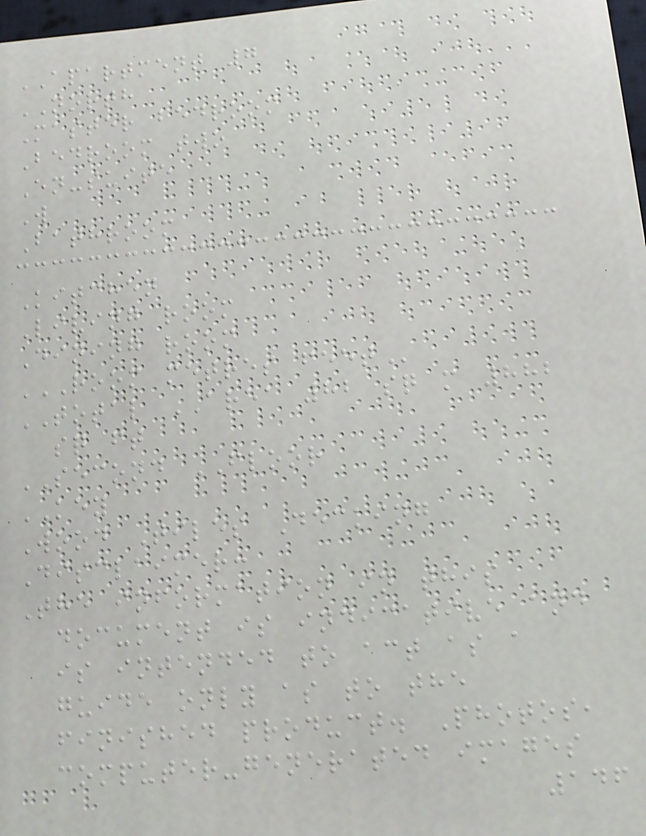APARTMENT 7
NORTH
Master bedroom
Bedroom two
En-suite
W
Bathroom
Kitchen
Living room
Dining room
ROOM METRES FEET
TOTAL AREA 82 sq m 882
sq ft
SECOND FLOOR
KEY
Wood Tiles Decking
Disclaimer:
The information in this
document is indicative and
is intended to act as a
guide only as to the
finished product. Photos,
computer-generated images
146
